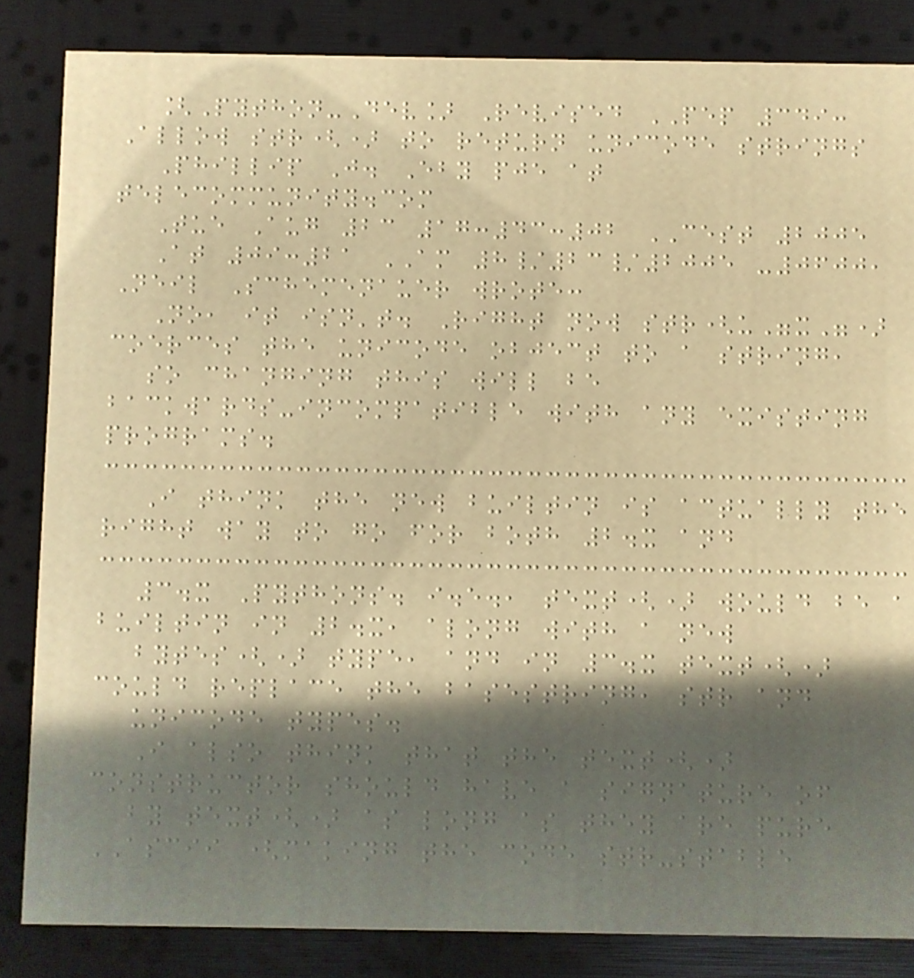[Python-Dev] Revised PEP 349:
Allow str() to return unicode strings
Phillip J. Eby pje at
telecommunity.com
Tue Aug 23 17:43:02 CEST 2005
At 09:21 AM 8/23/2005 -0600,
Neil Schemenauer wrote:
No, it isn't. Right now str(u"x")
coerces the unicode object to a string,
so changing this will be
backwards-incompatible with any existing
programs.
I think the new builtin is actually the
right way to go for both 2.x and
3.x Pythons. i.e., text() would be a
builtin in 2.x, along with a new
bytes() type, and in 3.x text()
could replace the basestring, str and
unicode types.
I also think that the text()
constructor should have a signature of
by text() as long as they are pure
ASCII (making the code str-stable
